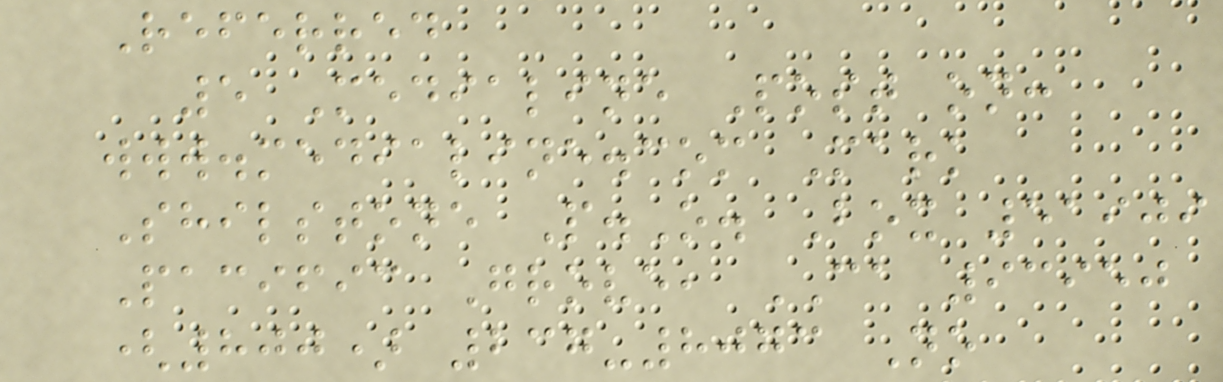Referred
5 Medialine Post on:
www.medialine.com Mark
Shilstone P.O. Box 51909
Pacific Grove, CA 93950
(800) 237-8073 No
